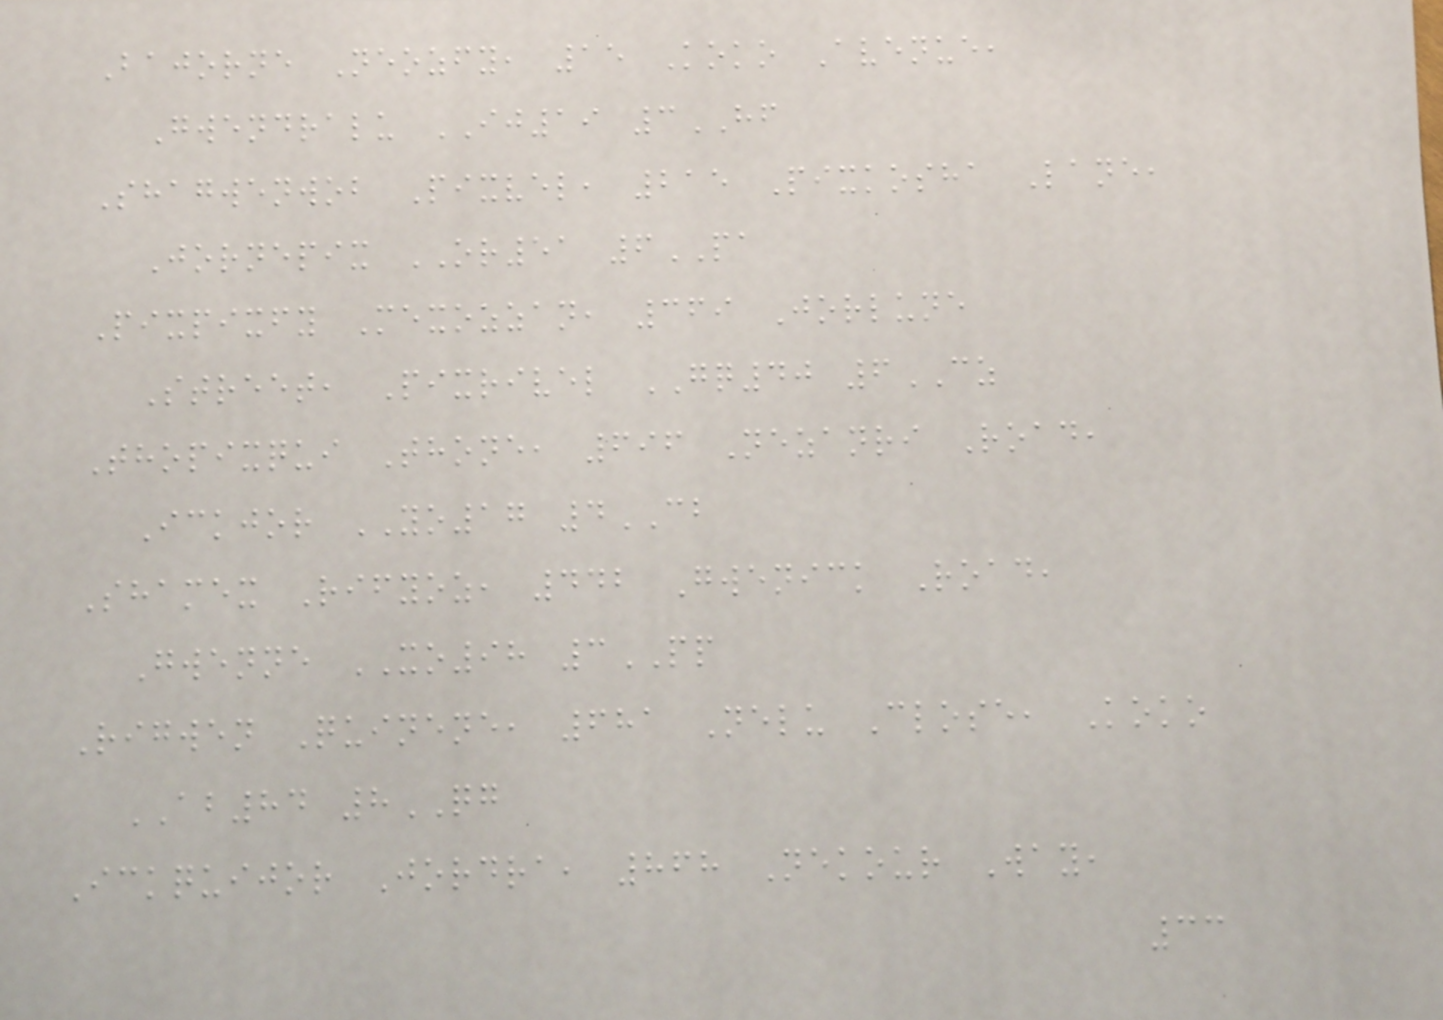Bajorne Neozfy, 15 Koko Avenue,
Gwendralu IJ19 3HF
Shagwenwob Pixvel, 215 Pixkosha Lane,
Jornepix OR51 6PA
Pixpixfy Mexozzan, 369 Jorlune
Street, Pixrivel GQ40 6CZ
Thopixqui Thone, 696 Nezanri Road,
Ickjor YO17 4CB
Shamex Rifyoz, 442 Gwenick Road,
Gwenne XO98 3PP
Rigwen Quinene, 681 Nelu Close, Koko
AB84 8QG
Ickquijor Jordra, 868 Nekour Way,
33
